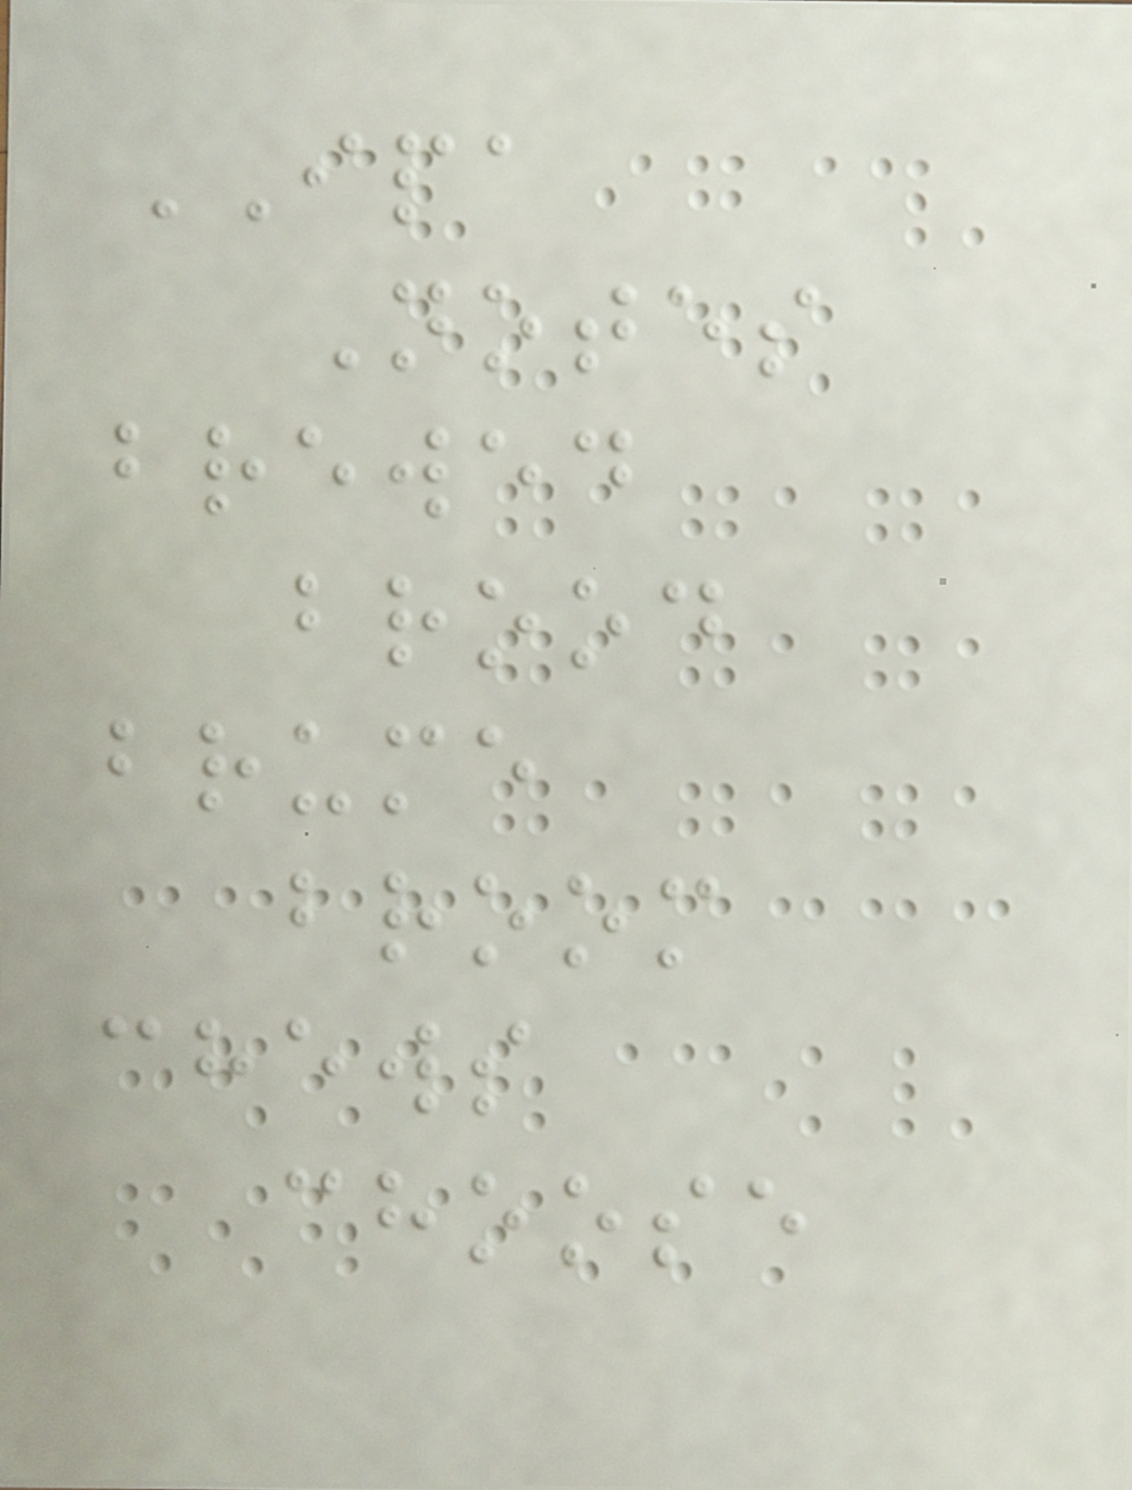IPA
Notes
brewed
brood
brume
broom
chews
choose
